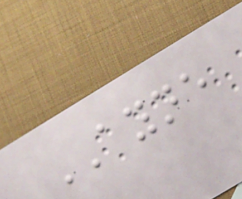AYNE
